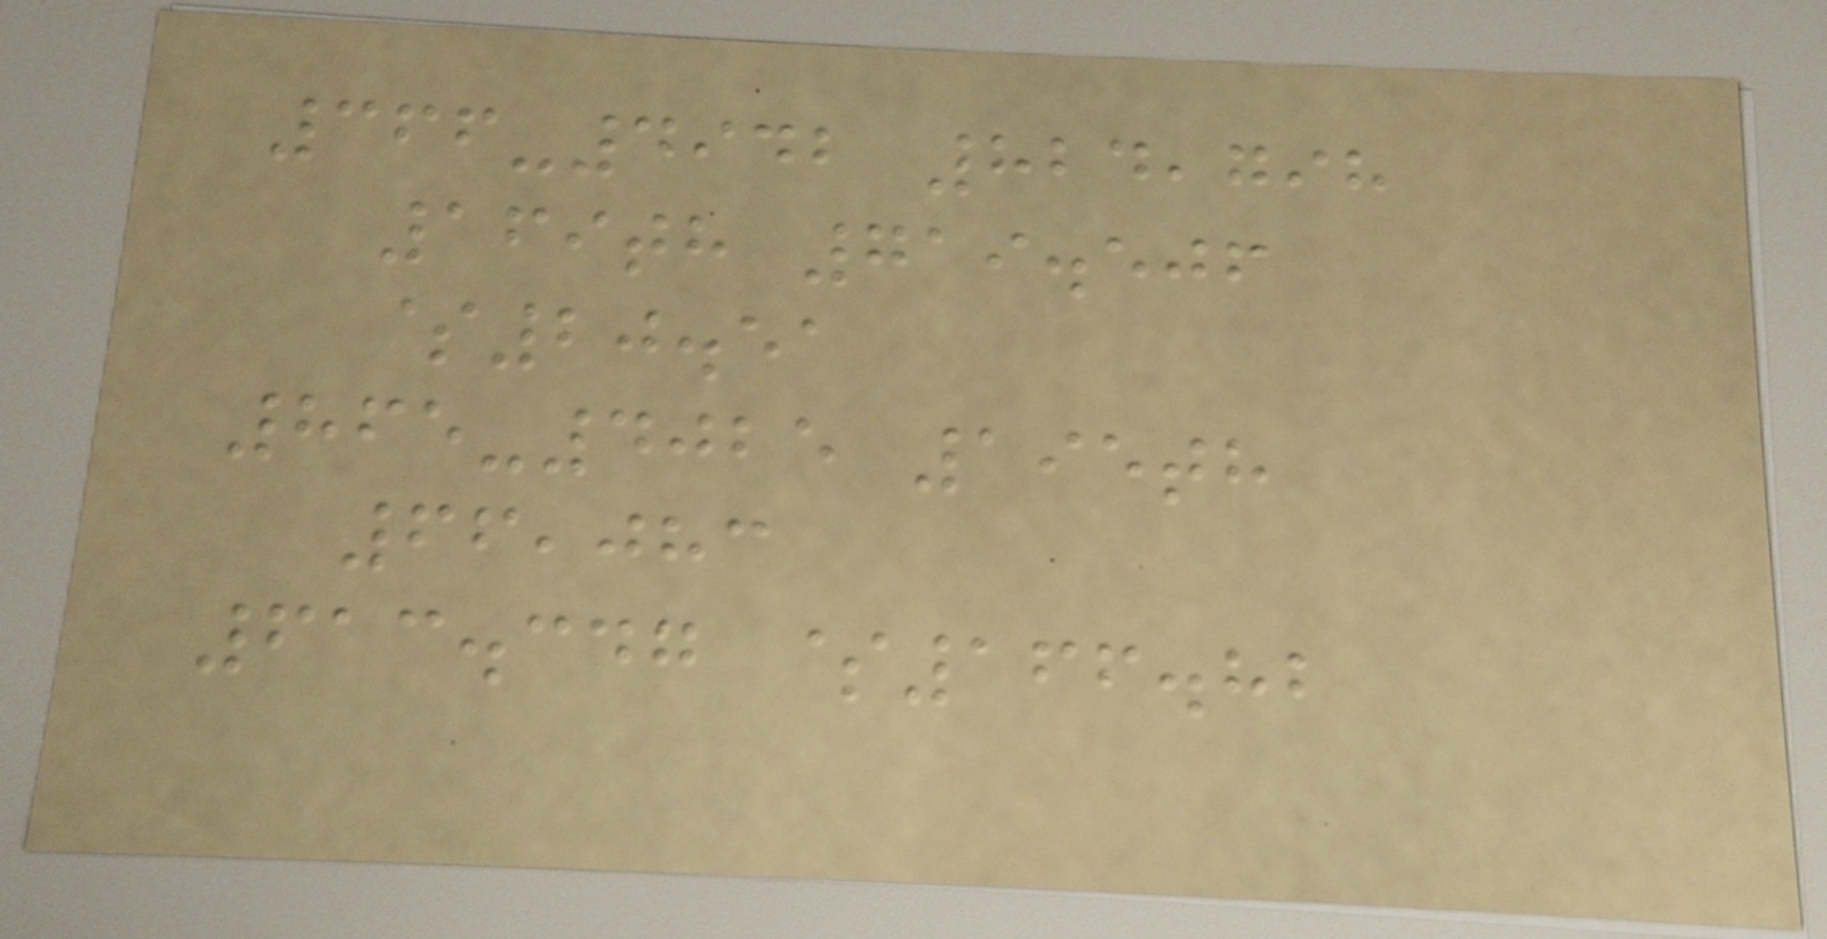366-4942 824,798
169th 719.506
$20.51
865-4025 195th
66,083
613.347 $166.82
